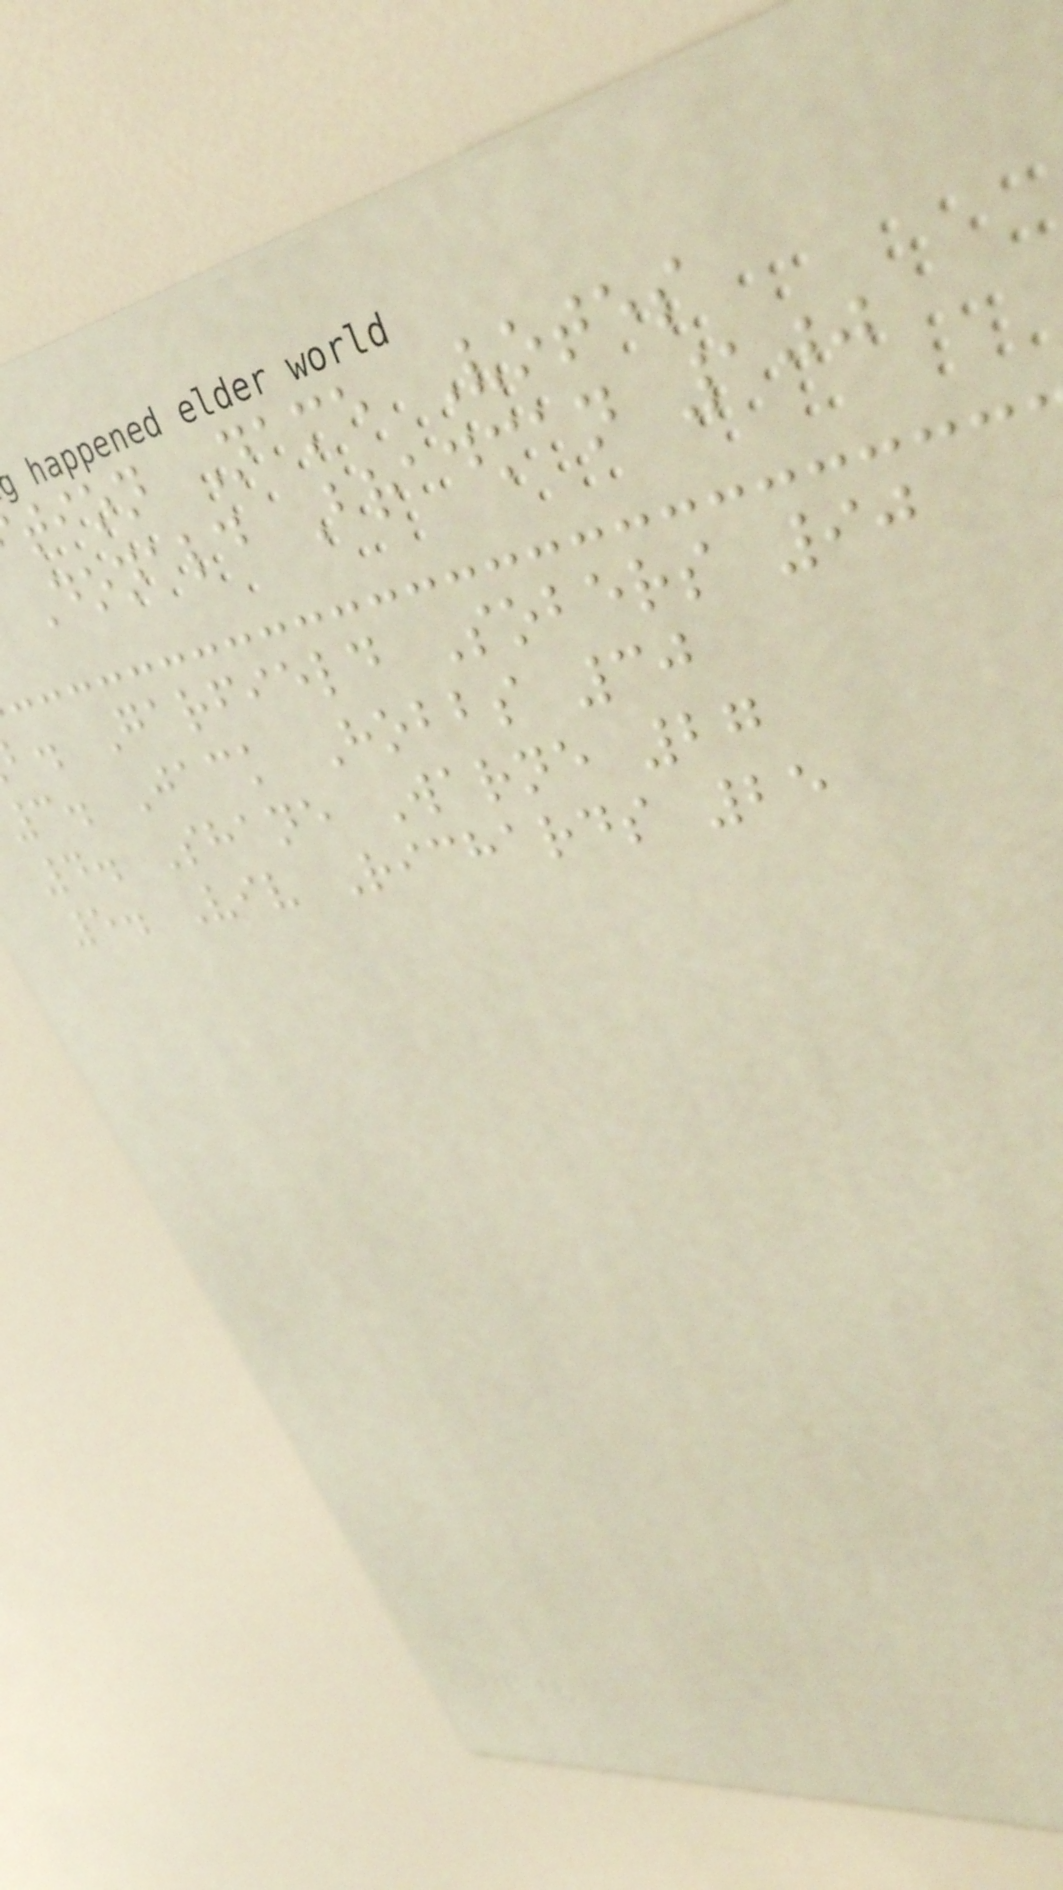tion Name Votes
Donald Bradman 100
. Garfield Sobers 90
3. Jack Hobbs 30
4. Shane Warne 27
5. Viv Richards 25
